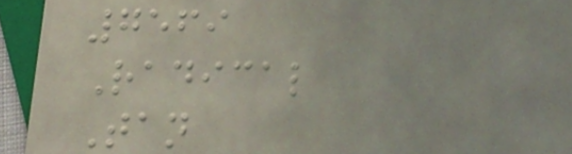7569
Radical
Tan
